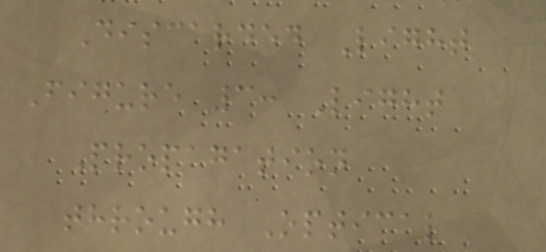Discarded Light
Figure 3: Light
Propagation
through Optical
